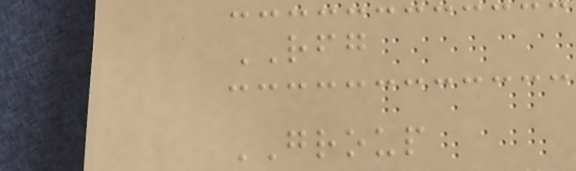RFG
GROUP
